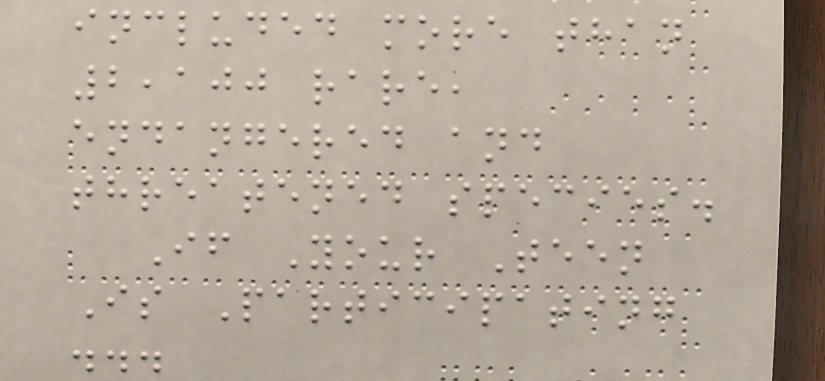included more than
2,100 rare,
endangered and
threatened species.
If Your Teen
Is Participating
...
